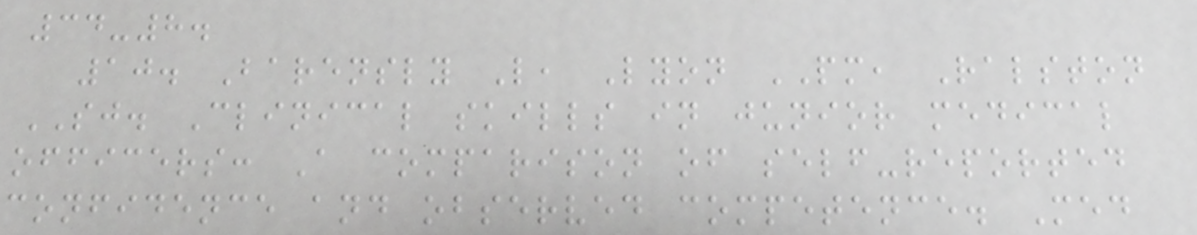34-8.
10. Barensly L, Lyon PM, Ralston
SJ. Clinical skills in junior medical
officers: A comparison of self-reported
confidence and observed competence. Med
